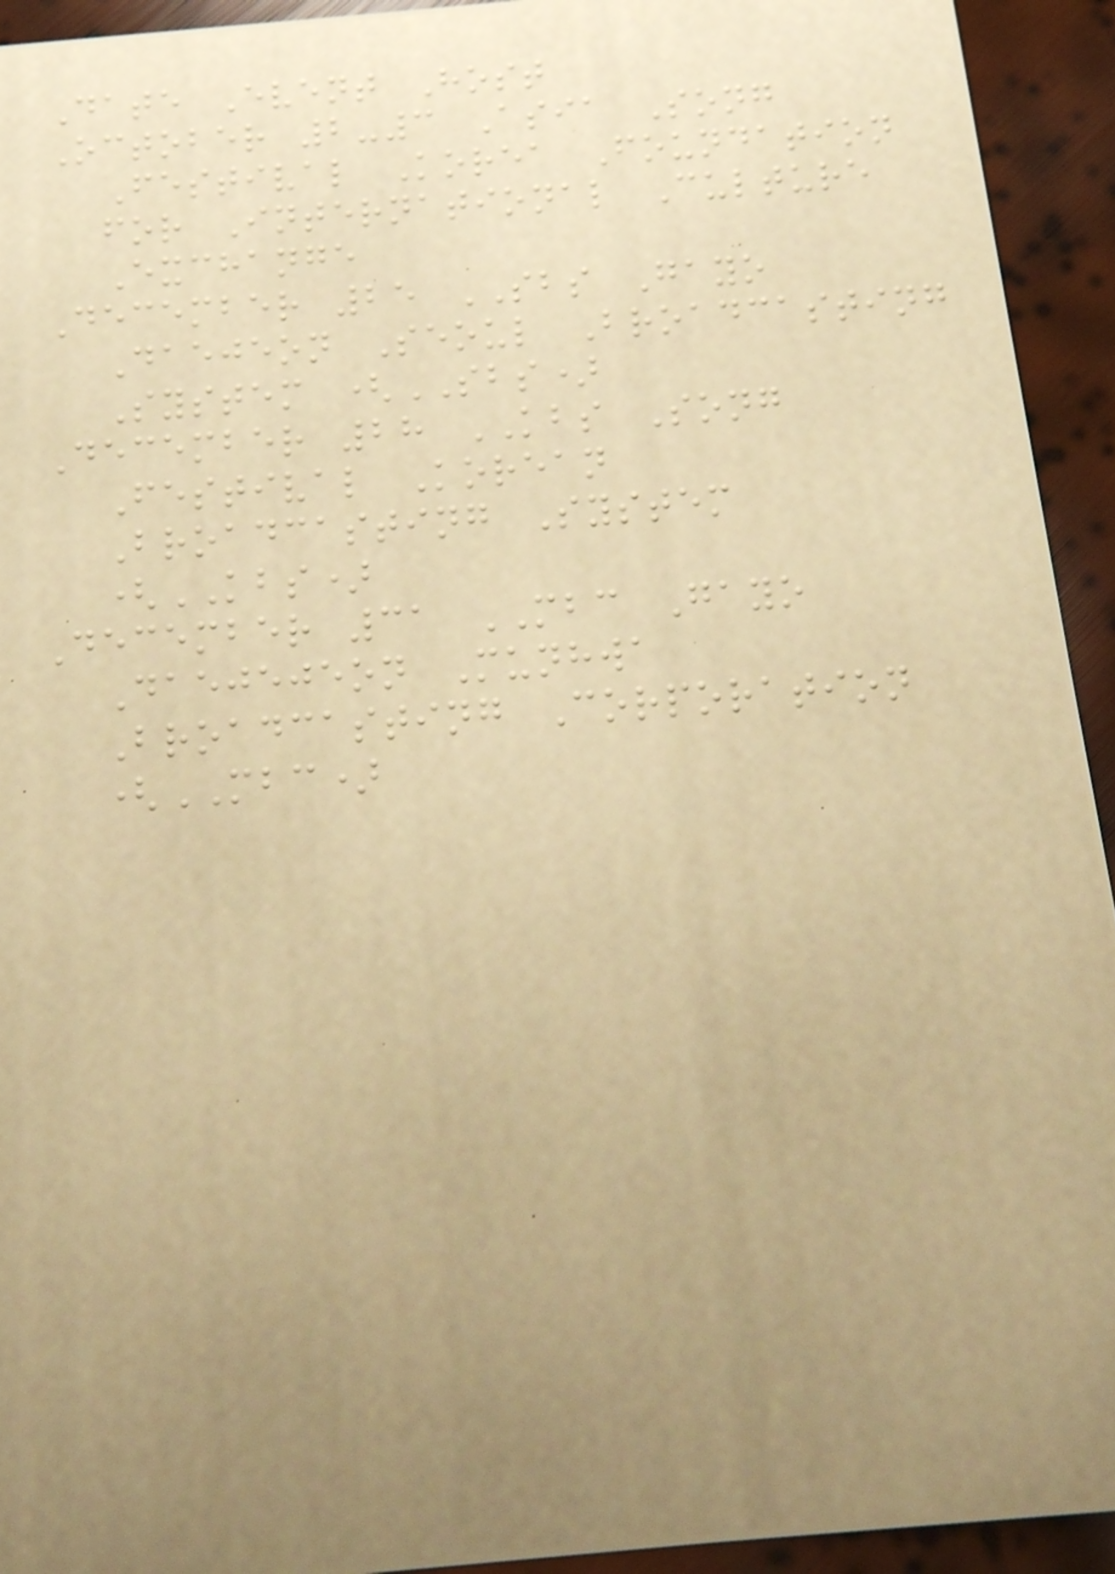Date Event Host
October 2-3 Asia Song
Festival Korea Foundation
for International Culture
Exchange
December 25 SBS Gayo
Daejeon Seoul Broadcasting
System (SBS)
December 28 KBS Song
Festival Korean
Broadcasting System
(KBS)
December 31 MBC Gayo
Daejejeon Munhwa
Broadcasting Corporation
(MBC)
